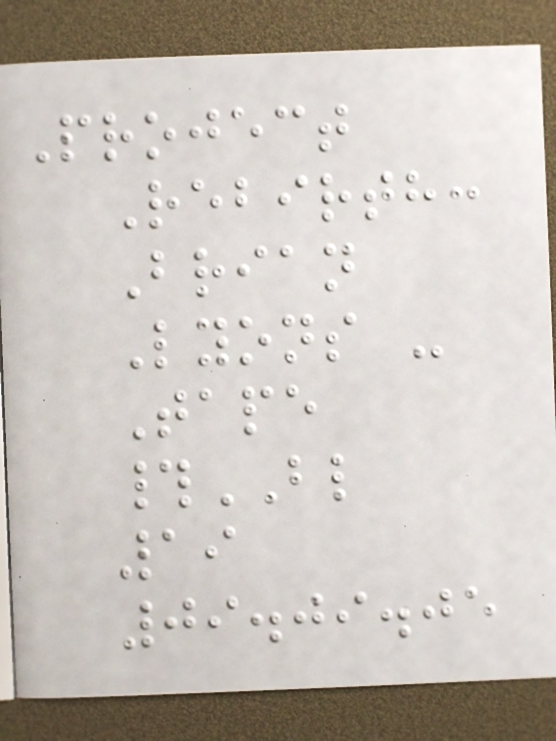Project
Rebirth:
Brian
Lyons -
Tape
#BL
19
09.09.05
